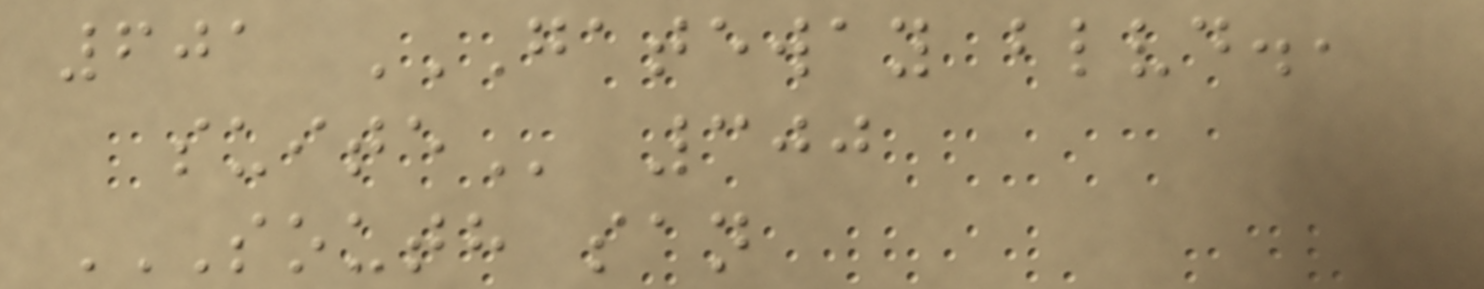601 GATEWAY BLVD.,
SUITE 300
SOUTH SAN
